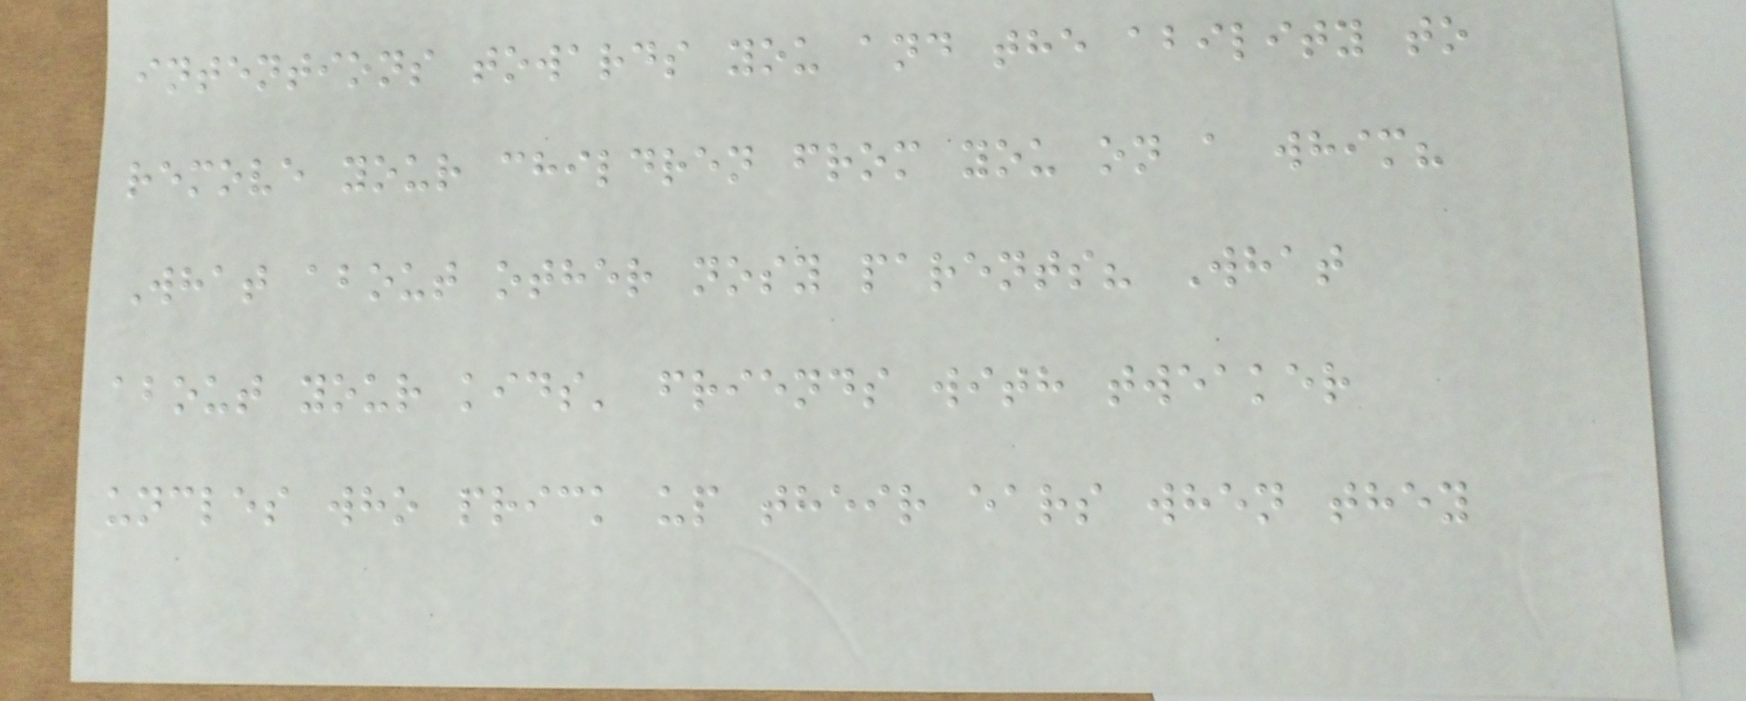intentions towards you and the ability to
remove your children from you on a whim?
What about other nosy parents? What
about your kids' friends with tweaker
uncles who prick up their ears when they
